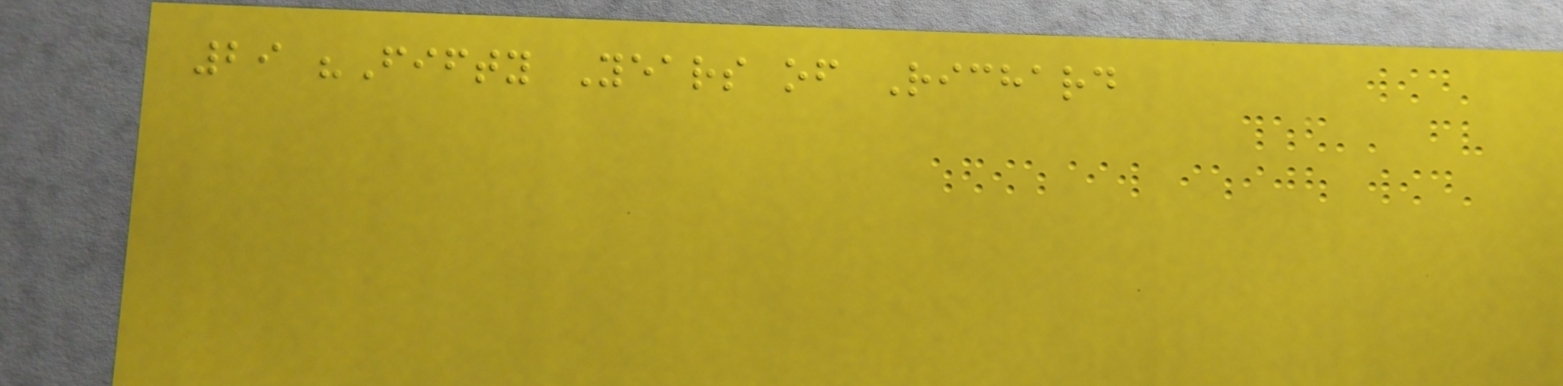29 "Fifty Years of Richard
